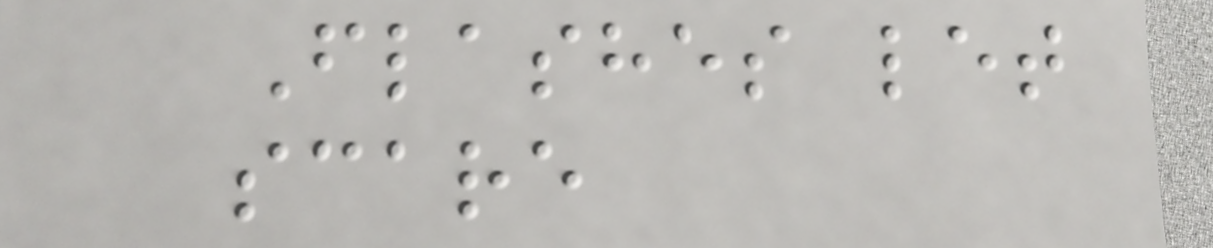Flashes let
scare
